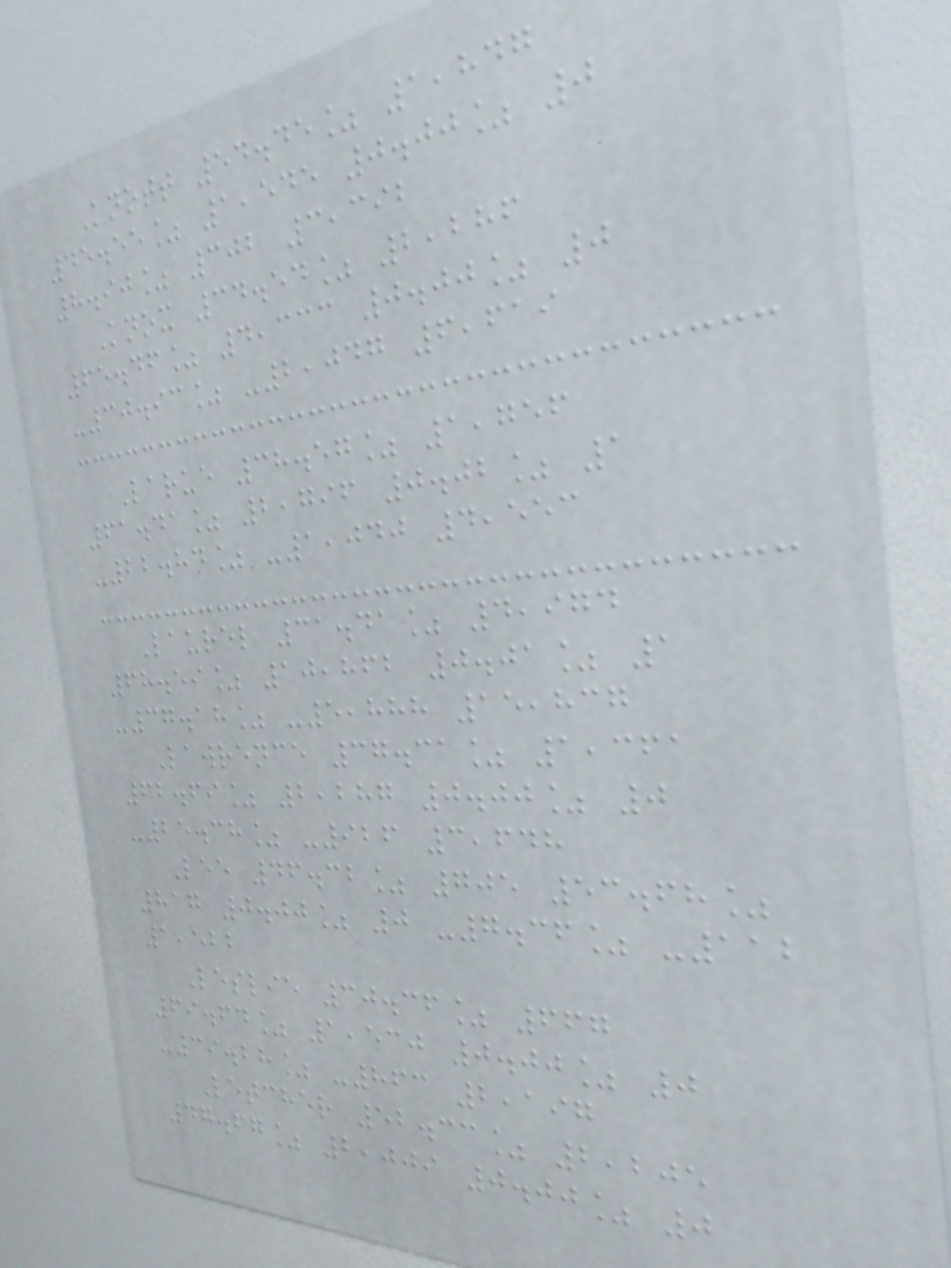Knott 54.45% 1,847
45.55% 1,545 0.00% 0
8.90% 302 3,392
Knox 34.54% 2,286
65.46% 4,333 0.00% 0
-30.93% -2,047 6,619
Larue 38.57% 1,756
61.41% 2,796 0.02% 1
-22.84% -1,040 4,553
Laurel 31.41% 4,974
68.59% 10,862 0.01% 1
-37.18% -5,888 15,837
Lawrence 37.31% 1,361
62.69% 2,287 0.00% 0
-25.38% -926 3,648
Lee 46.32% 705 53.68%
817 0.00% 0 -7.36% -112
1,522
Leslie 30.36% 667
69.64% 1,530 0.00% 0
-39.28% -863 2,197
Letcher 52.33% 2,205
47.67% 2,009 0.00% 0
